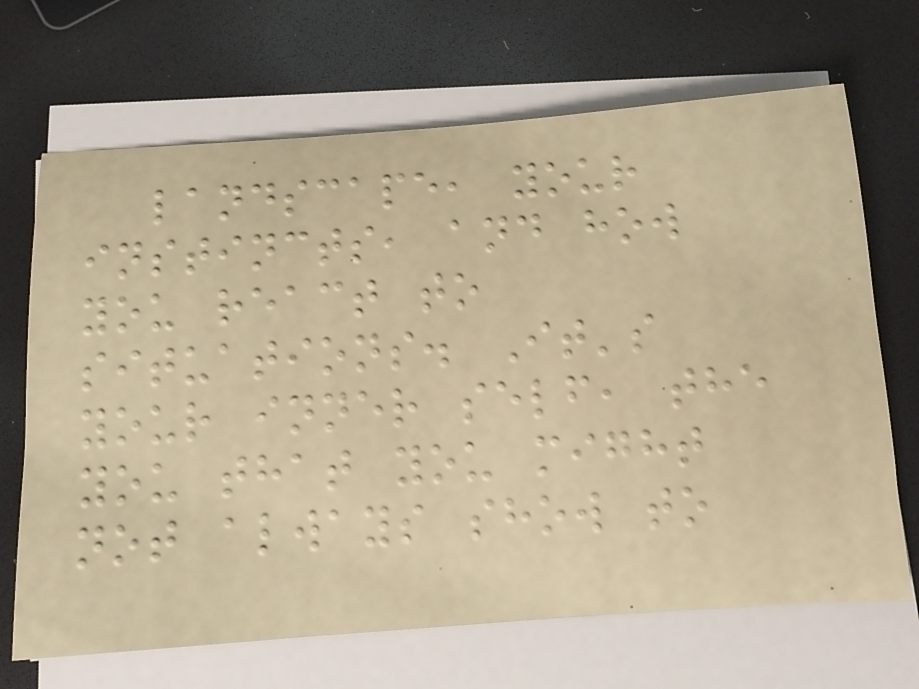landscape, your
instincts, and how
you react to
situations. It's
your inner self, the
you that you might
not always show to
